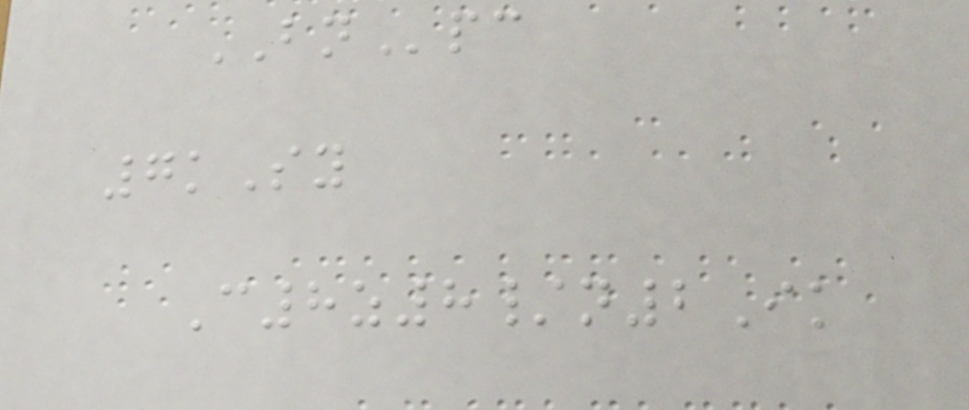BNpc
7kSy
C8z8/n2Ik
